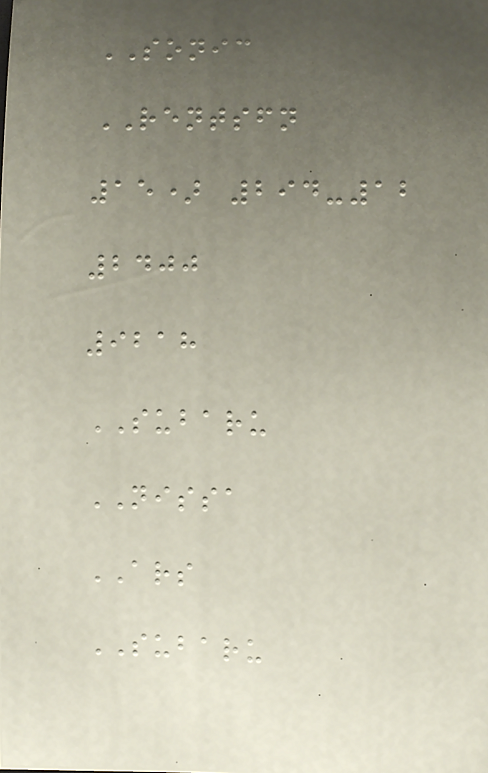SONIC
RENTSFN
15) 294-12
2400
9218
SUBARU
NISSA
ARS
SUBARU
